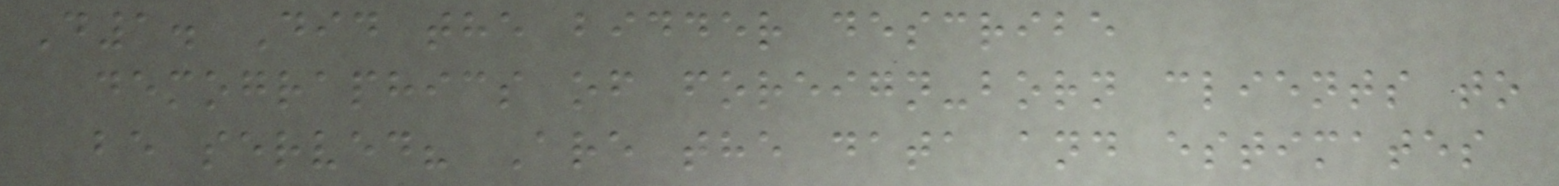D1. Did the bidder describe
demographics of foreign-born clients to
be served? Are the data and estimates
